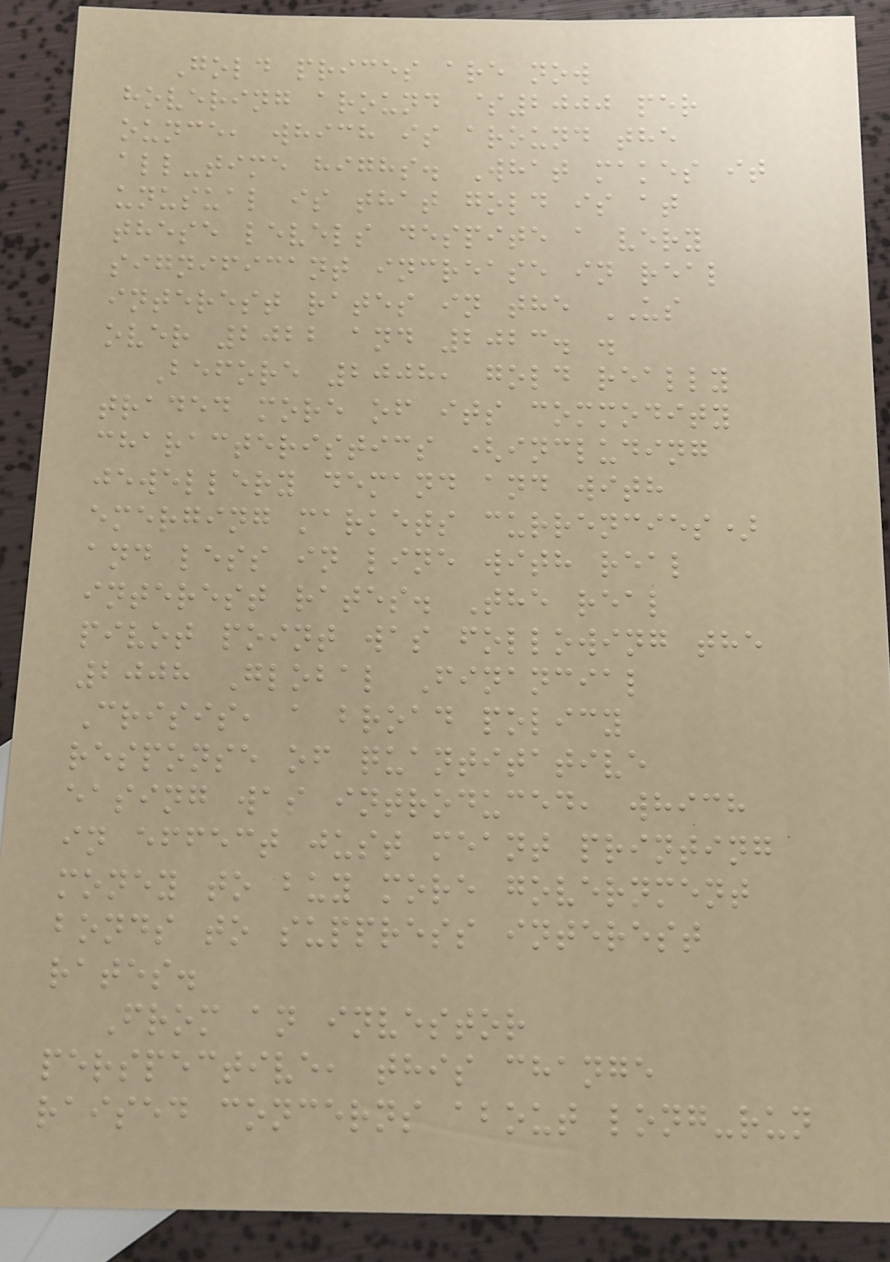Gold prices are now
hovering around $2000 per
ounce, which is around the
all-time highs. What makes it
unusual is that gold is at
these levels despite a very
significant increase in real
interest rates in the US
over 2022 and 2023. .
Before 2008, gold really
traded more of its commodity
characteristics (including
jewellery demand and with
emerging markets currencies)
and less in line with real
interest rates. The real
pivot point was following the
2008 Global Financial
Crisis, a broad policy
response of quantitative
easing was introduced, which
in effect just meant printing
money to buy more government
bonds to suppress interest
rates.
From an investor
perspective, this change
raised concerns about long-run
